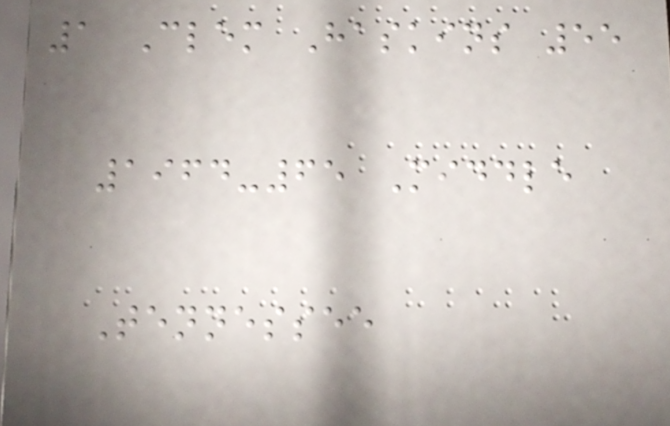1 Clem Haskins 55
1964-65 Middle
Tennessee
